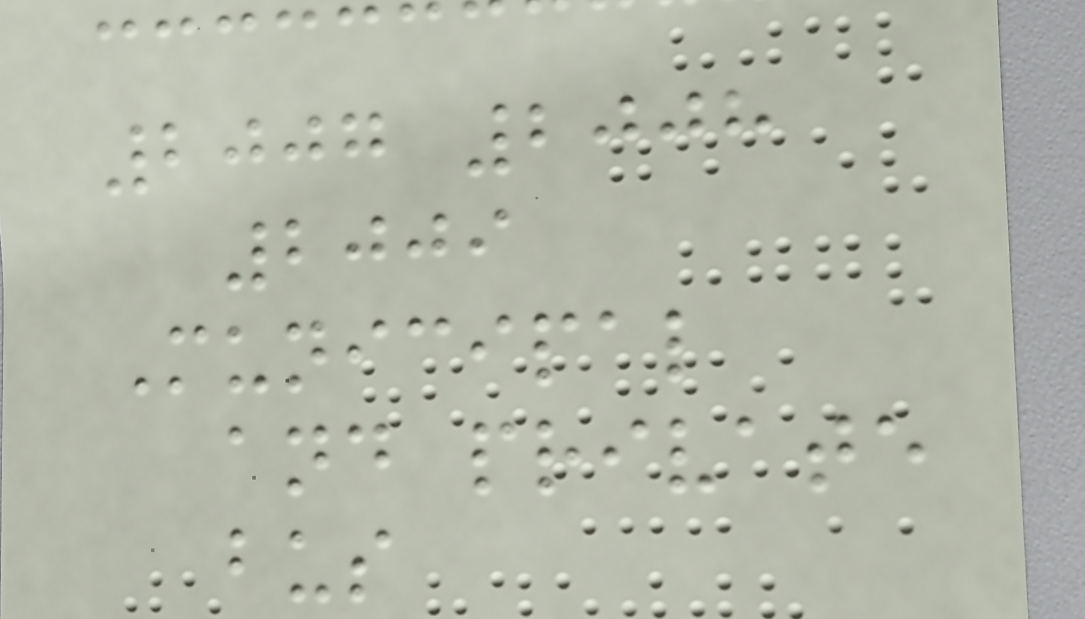2007 2008
2009
Municipal
and private
bus
